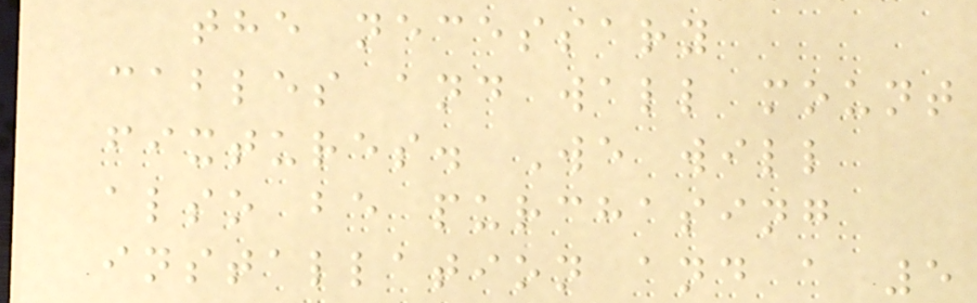the necessary
cables and wall mount
fixtures. We will
also be purchasing
installation and a 5
